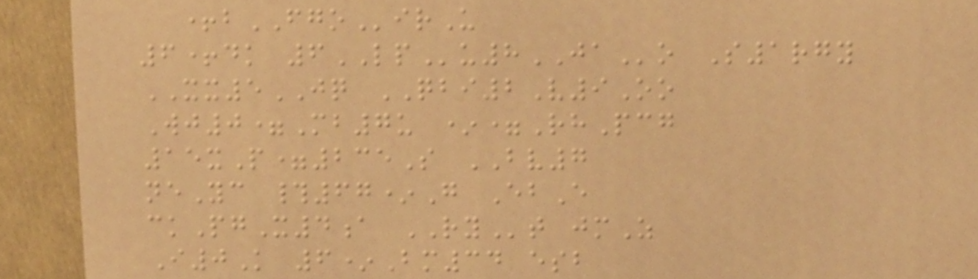+bFGOirU
6+dk 6LPu8JAo S1rgy
XX5JQ QBI2V9Oo
Wj0=Mb7u *=RhPcg
15xP=235S BV7
neYc #67*G EbE
ckPgX4a RYt jmZ
I0K 6*Bm34 esb
